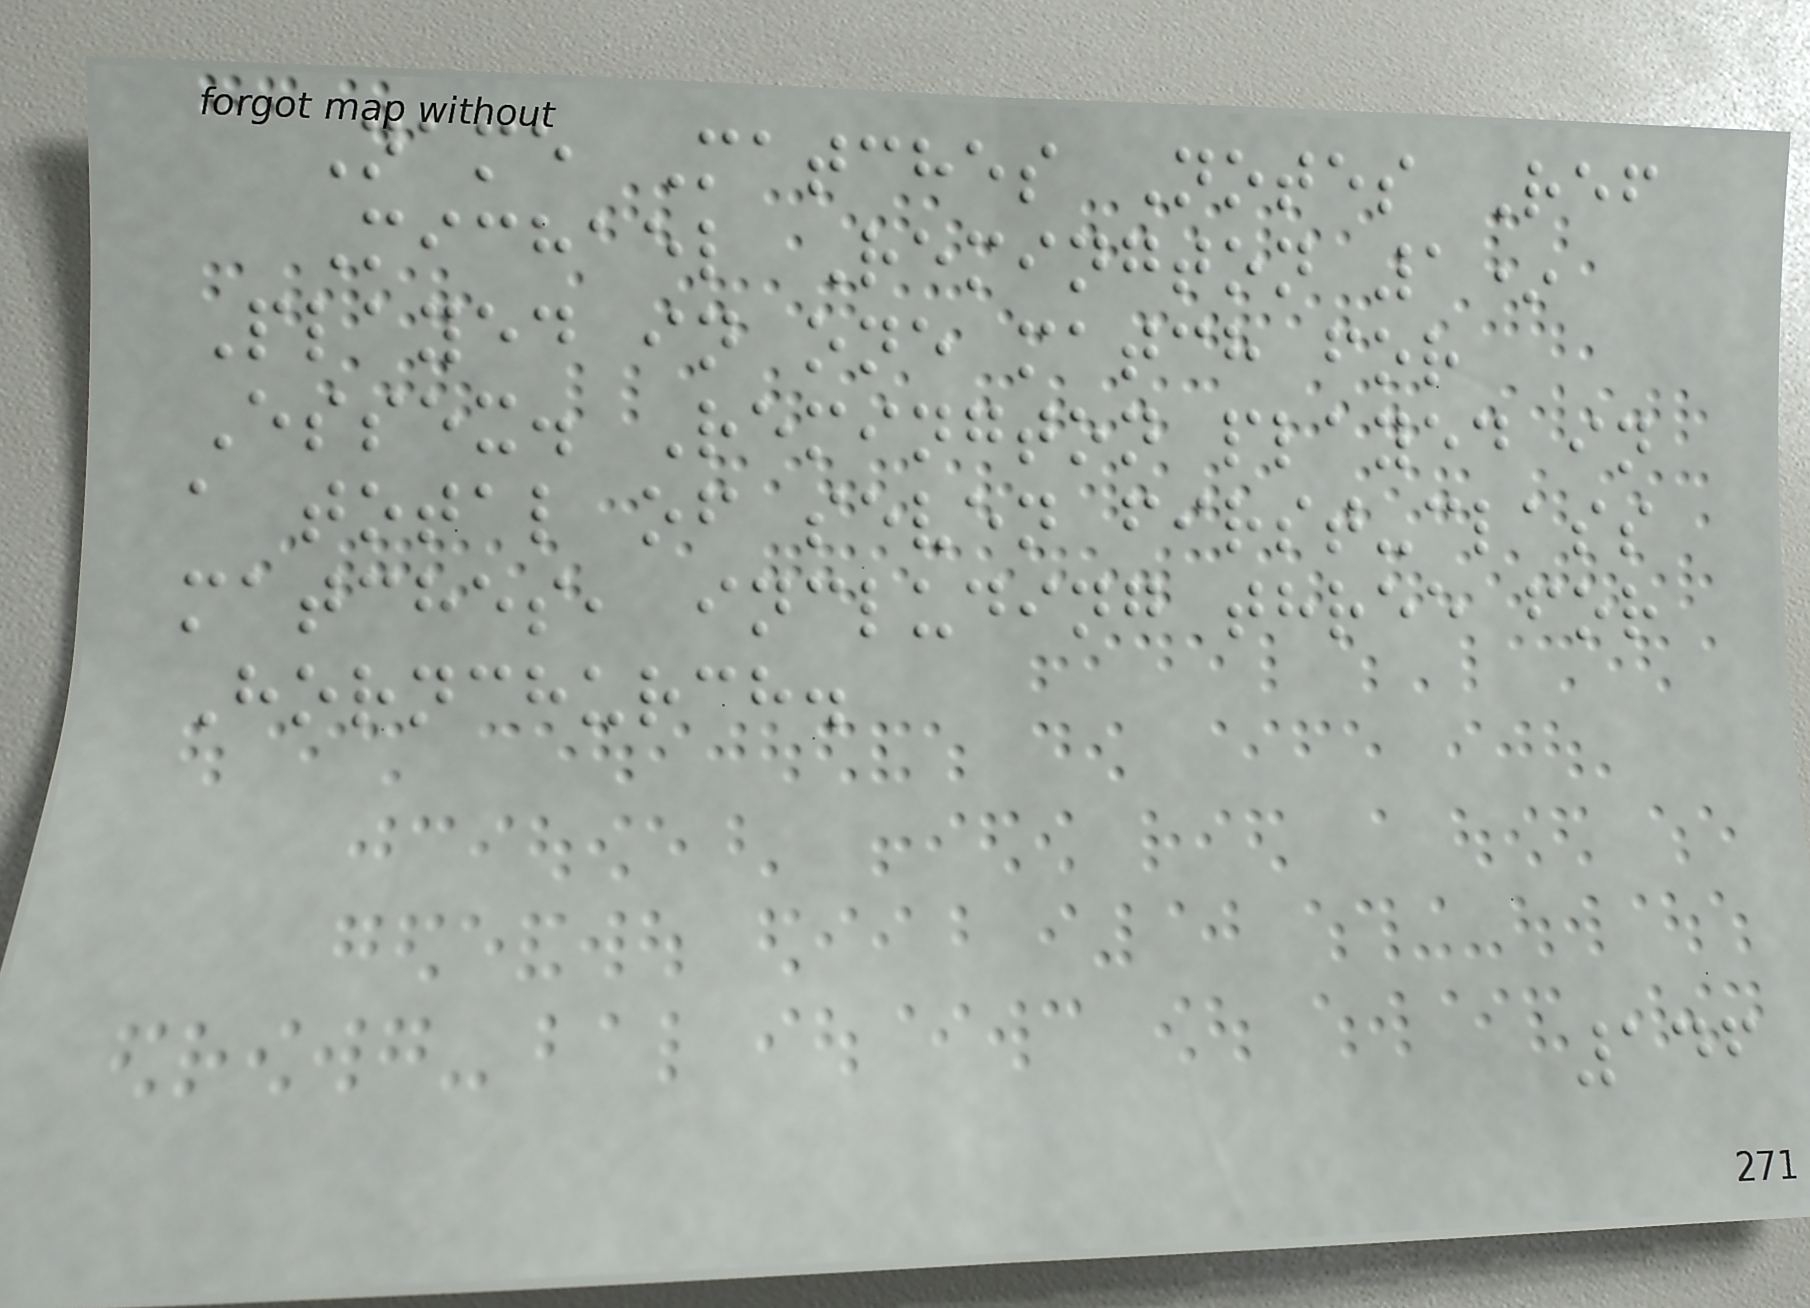Name Matches Notes Ref
Michael Remington 1*
Played in one match for
Essex. Remington played in
a total of seven first-class
matches, including three for
Hornchurch.
146
